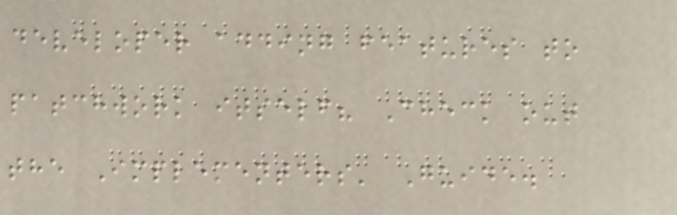developer adding features to
patchwork itself? Check out
the Implementers' Guide.
